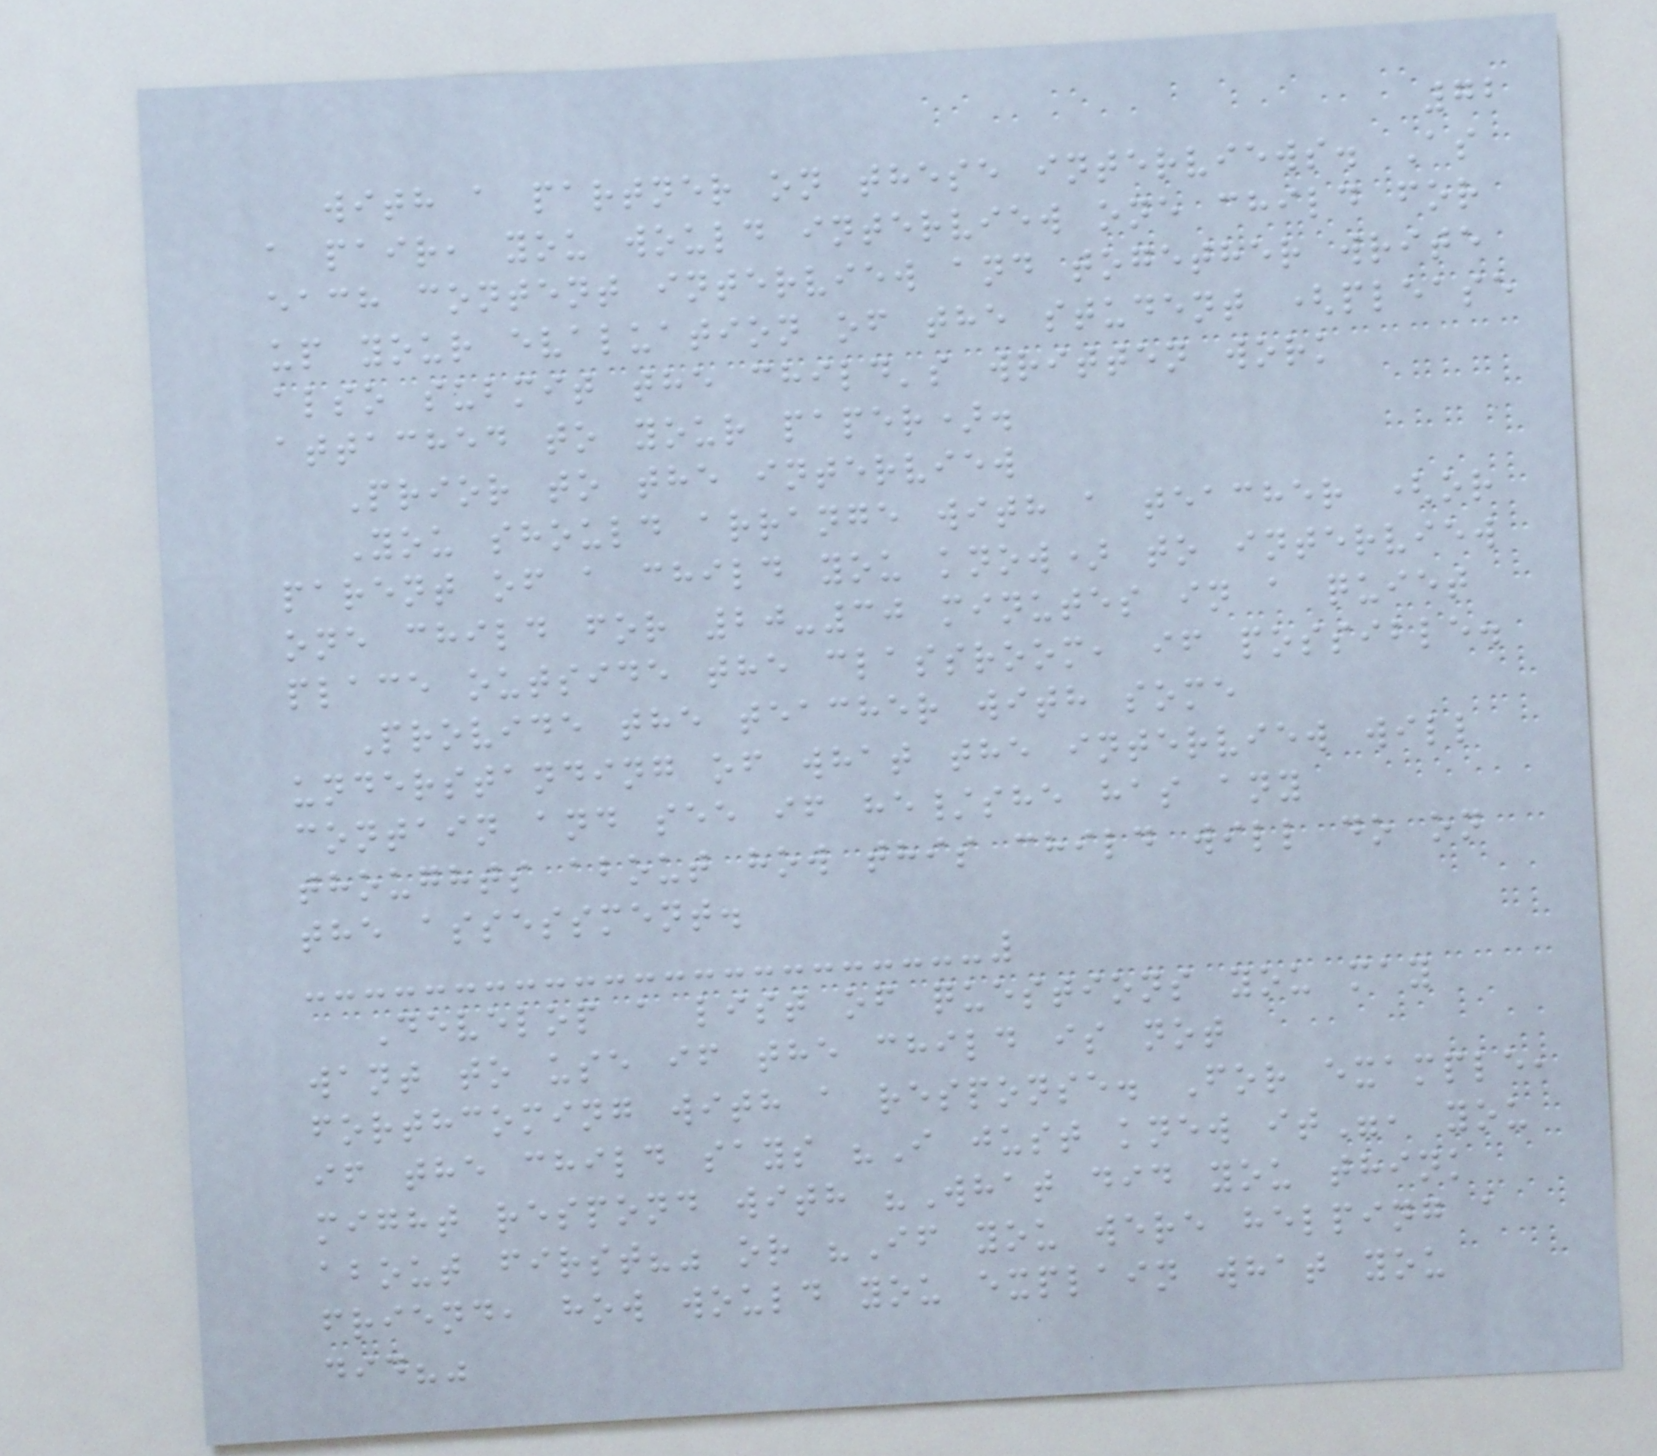72
with a partner on these interviews. As
a pair, you would interview one child for
each content interview and together write
up your evaluation of the student (please
also submit the child's written work
attached to your paper).
Prior to the interview
You should arrange with a teacher (or
parent of a child you know) to interview
one child for 20-30 minutes in a quiet
place outside the classroom, if possible.
Provide the teacher with some
understanding of what the interview will
contain and see if he/she has any
thoughts about how this child will do on
the assessment.
Develop a list of questions you may
want to use if the child is not
forthcoming with a response. For example,
if the child says "I just knew it", you
might respond with "What did you think
about first?" or "If you were helping a
friend, how would you explain what you
did?"
